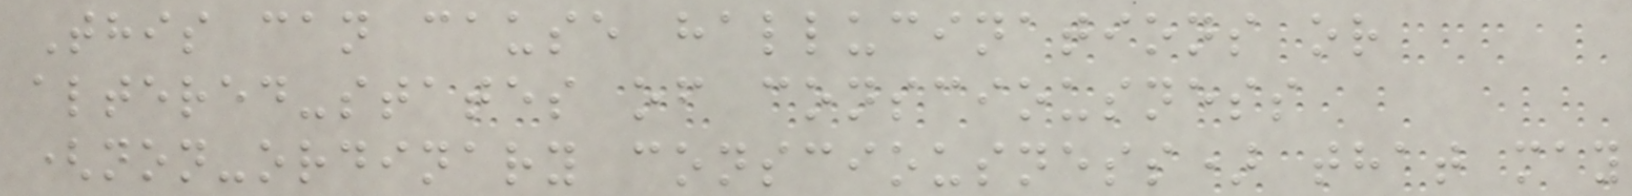This can cause hallucinations or
altered-states of consciousness
(non-ordinary consciousness) that may
